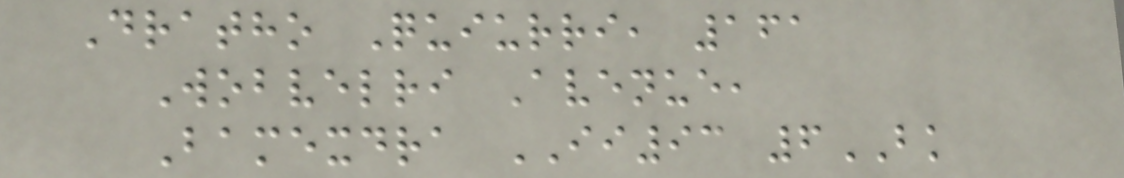Dratho Quiurri, 161
Wobvelri Avenue,
Bamexdra II93 6BK
